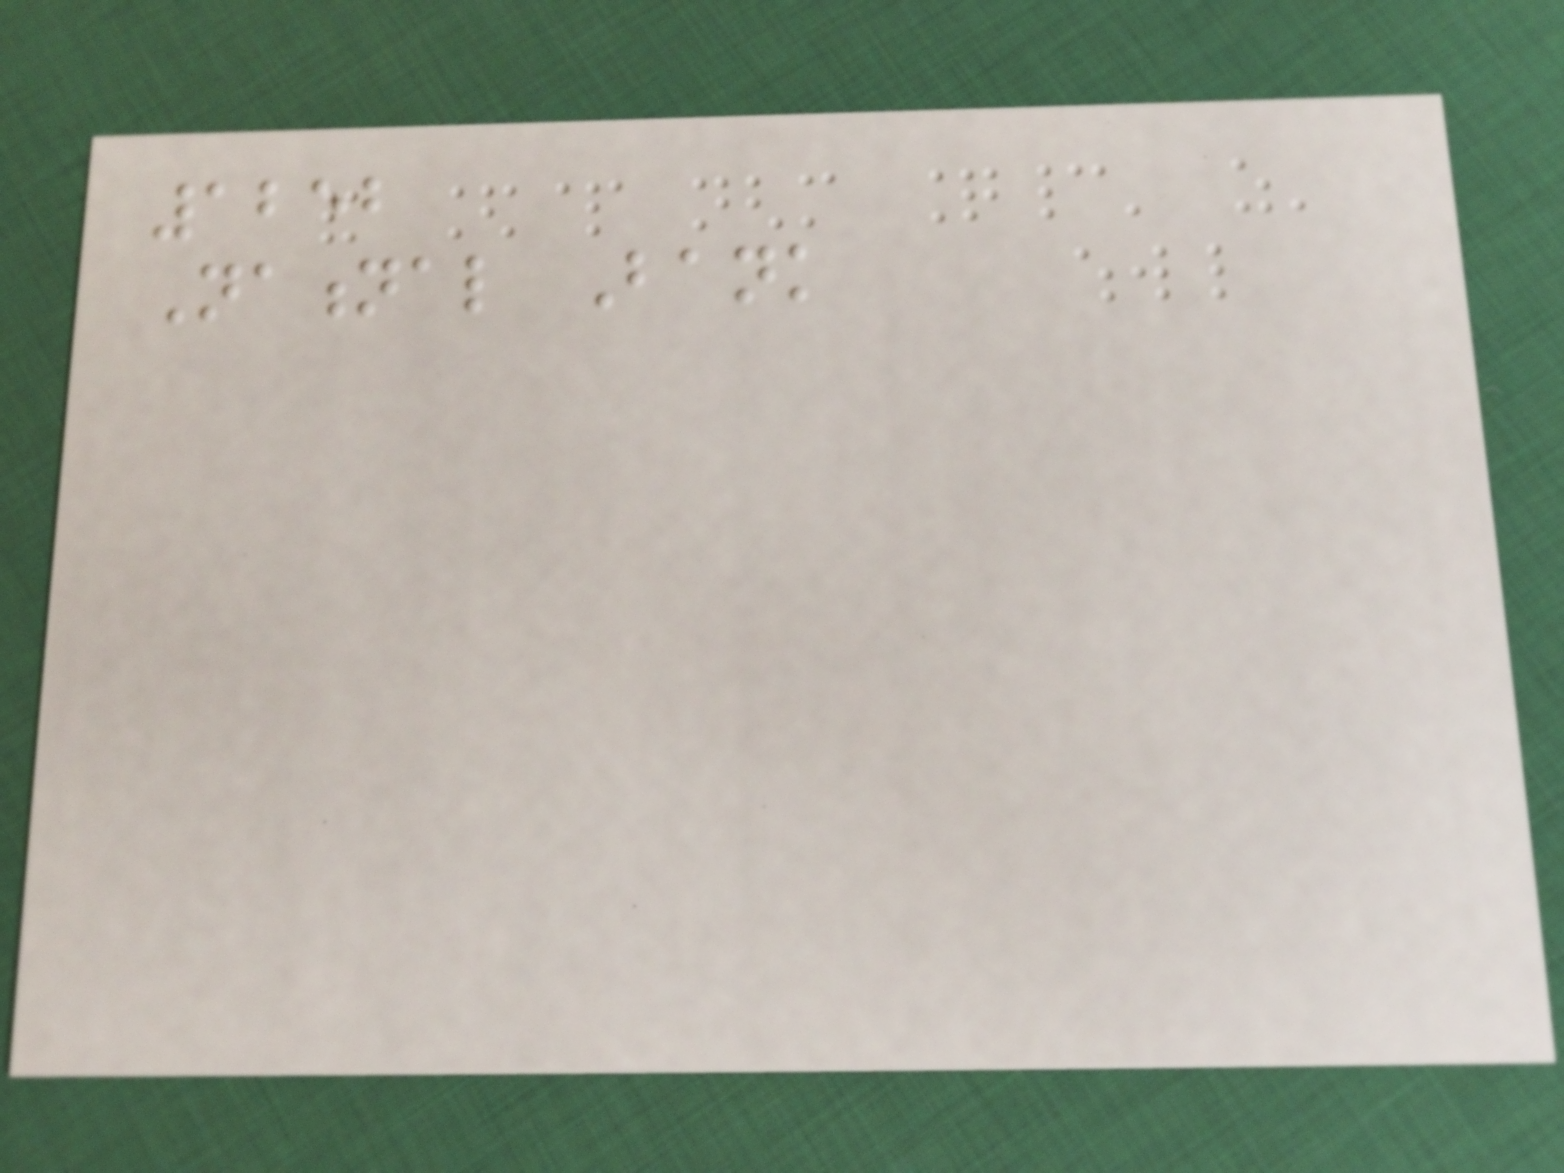1252
National Bank
